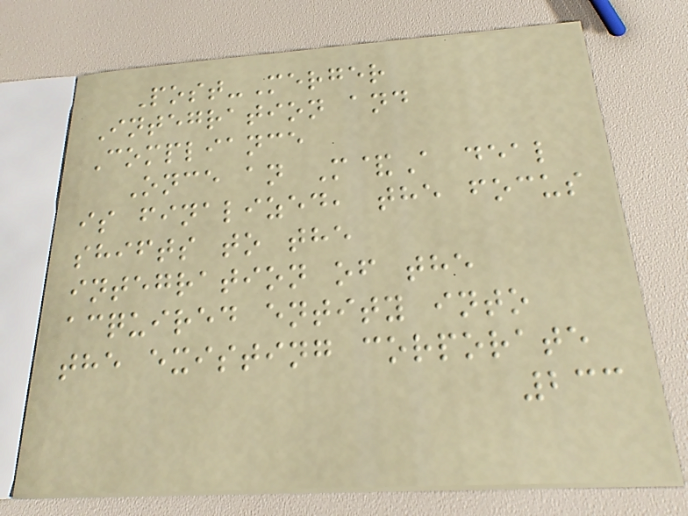Post-Merger
Integration and
Compliance
Once an M&A deal
is finalized, the focus
shifts to the
integration of the
acquired entity into
the existing corporate
233
